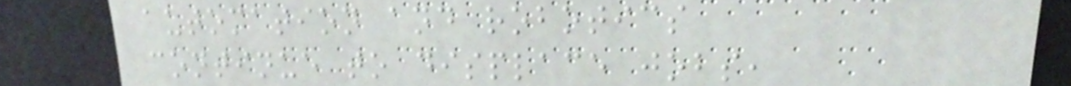automation and robotics
continue to displace jobs,
